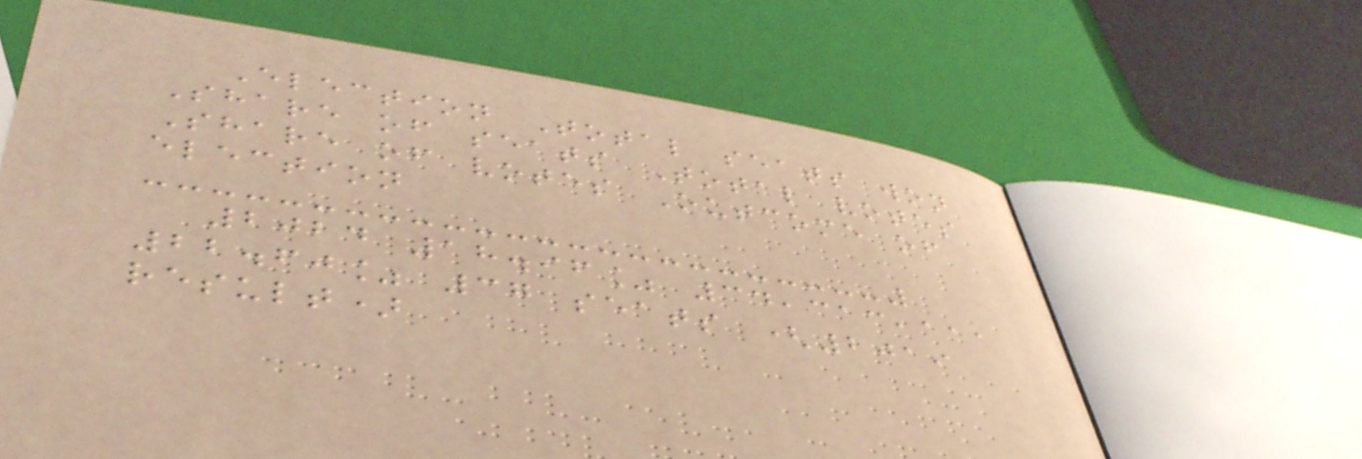Election Total seats won
Share of seats Total votes
Share of votes Outcome of
election
2024 18.96% 34,313,111
22.60% 37 seats (2019
result)
